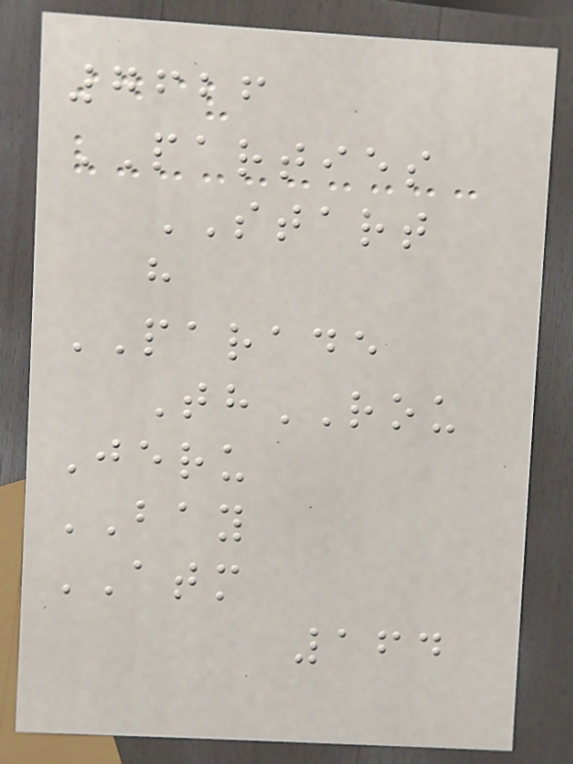7626
PARTIES
START
h
PARADE
ThROU
Jeru
BAY
ATM
164
